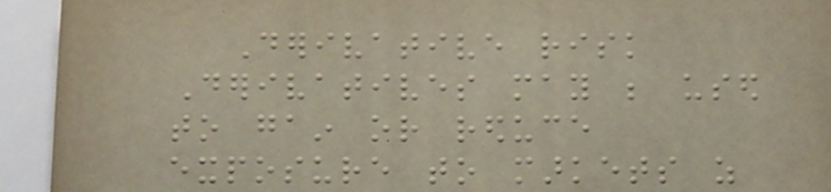Derivative risk
Derivatives may be used
to gain or reduce
exposure to markets as
